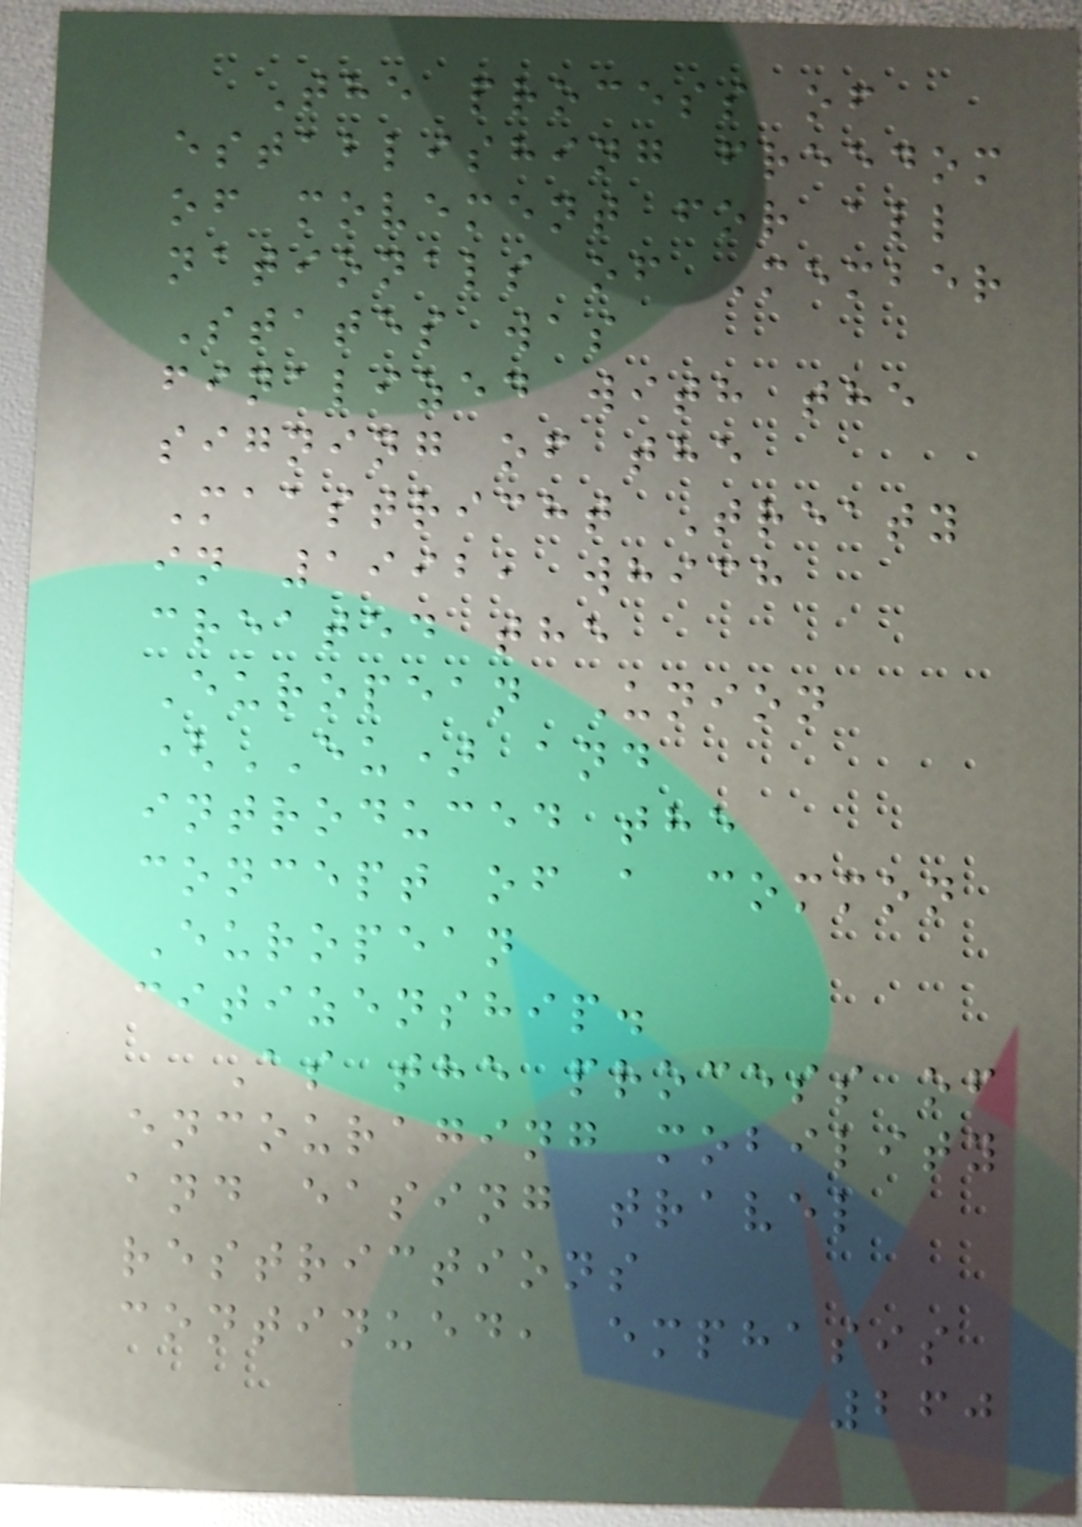The process of
establishing freedom
of movement for all
nationals of Member
States was
finalized with the
signing of the
Maastricht Treaty
in 1992, which
created the
European Union
(EU) and
introduced the
concept of a common
European
citizenship.
As the process of
encouraging mobility
and easing travel
restrictions
continued, emphasis
260
